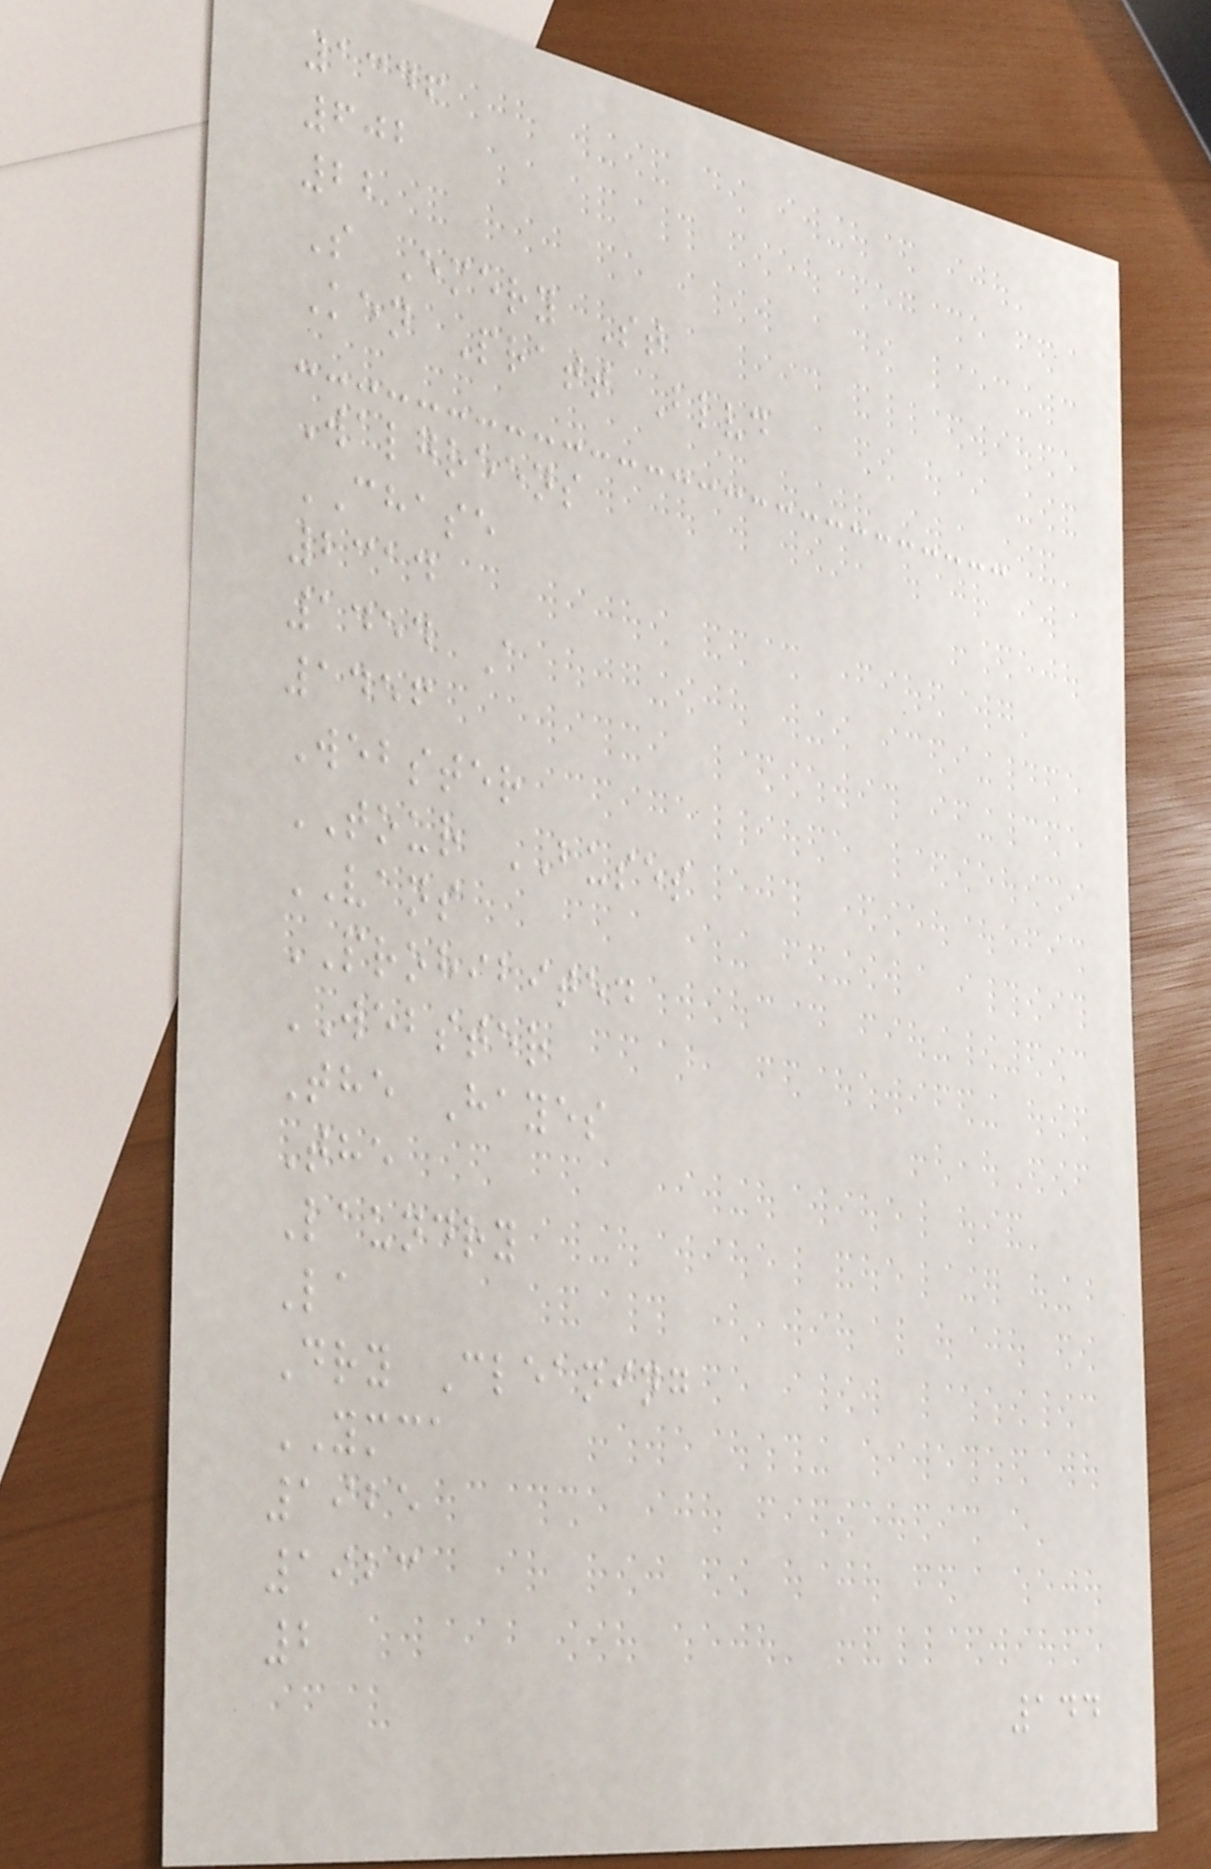1346
602
22
S Emery St
Ken Pratt Blvd
Walgreens
CHASE
2314
1454 A
1456
Webster
TOUR BUSES
VANS
PROHIBITED
WEBSTER
The Hayes
The
Laundry
La
Dry Cleaning
YMCA
1925
1923
2
144
